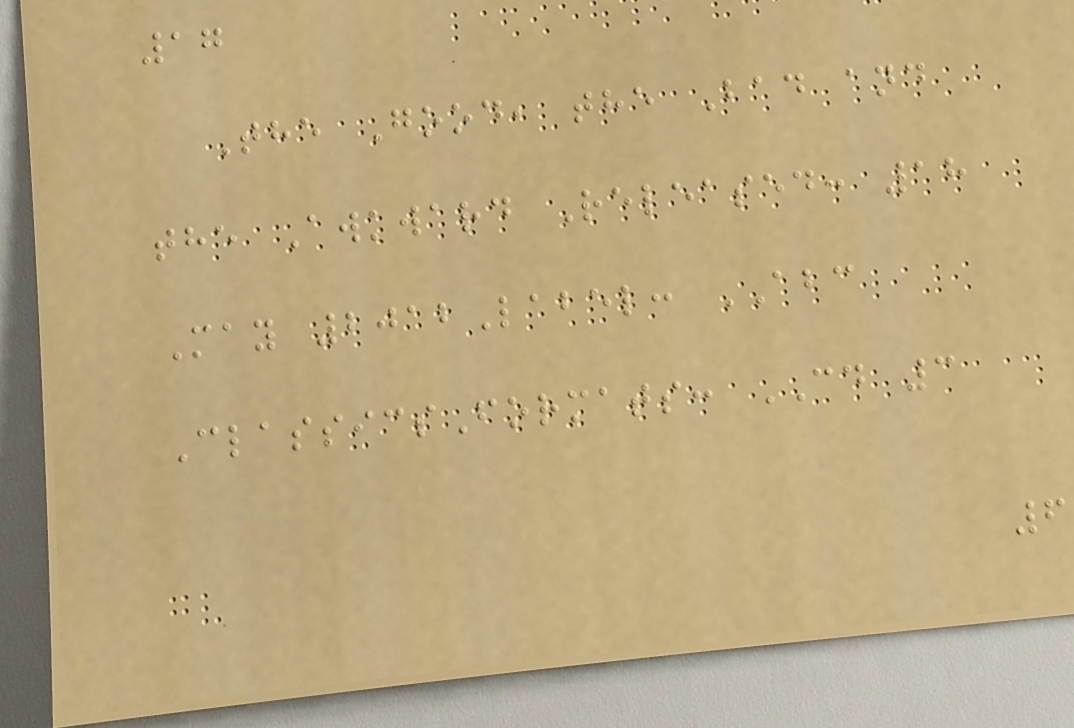17
The Good, the Bad and
the Awkward Released: 18
May 2012Label: ABC
ClassicsFormats: CD 3
6
